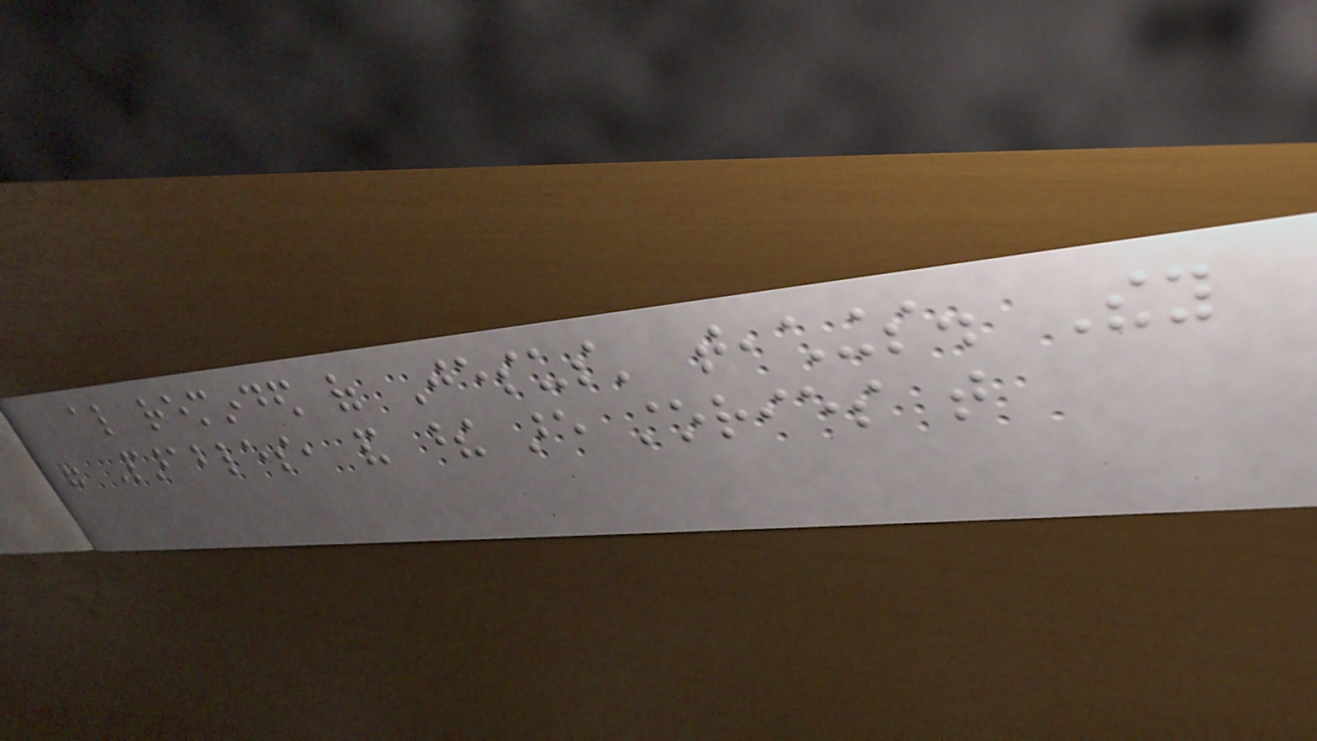also reminded of Jesus' teachings. They
were Parables, and these are stories that
